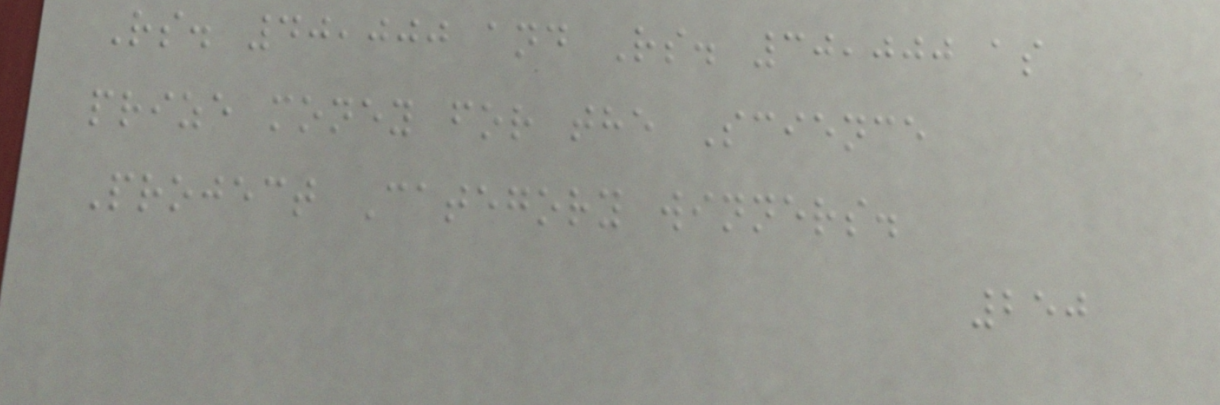Rs. 40,000 and Rs. 30,000 as
prize money for the Science
Project Category winners.
250
